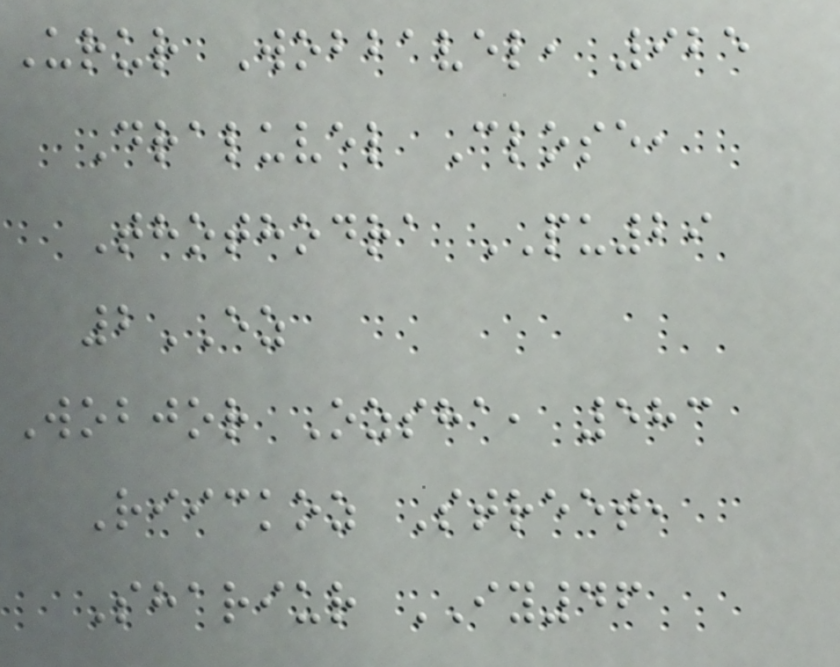Urur Wobbavel, 925
Draluvel Close,
Thothodra PU29
2EZ
Wobjor Ozsha, 583
Riickoz Street,
Shariur IY46
